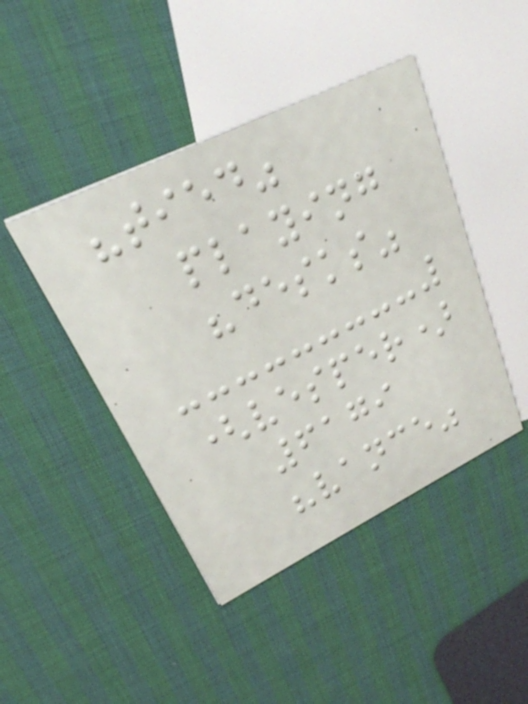"tied"
playing
"desks"
(vesper)
6179
"vance"
